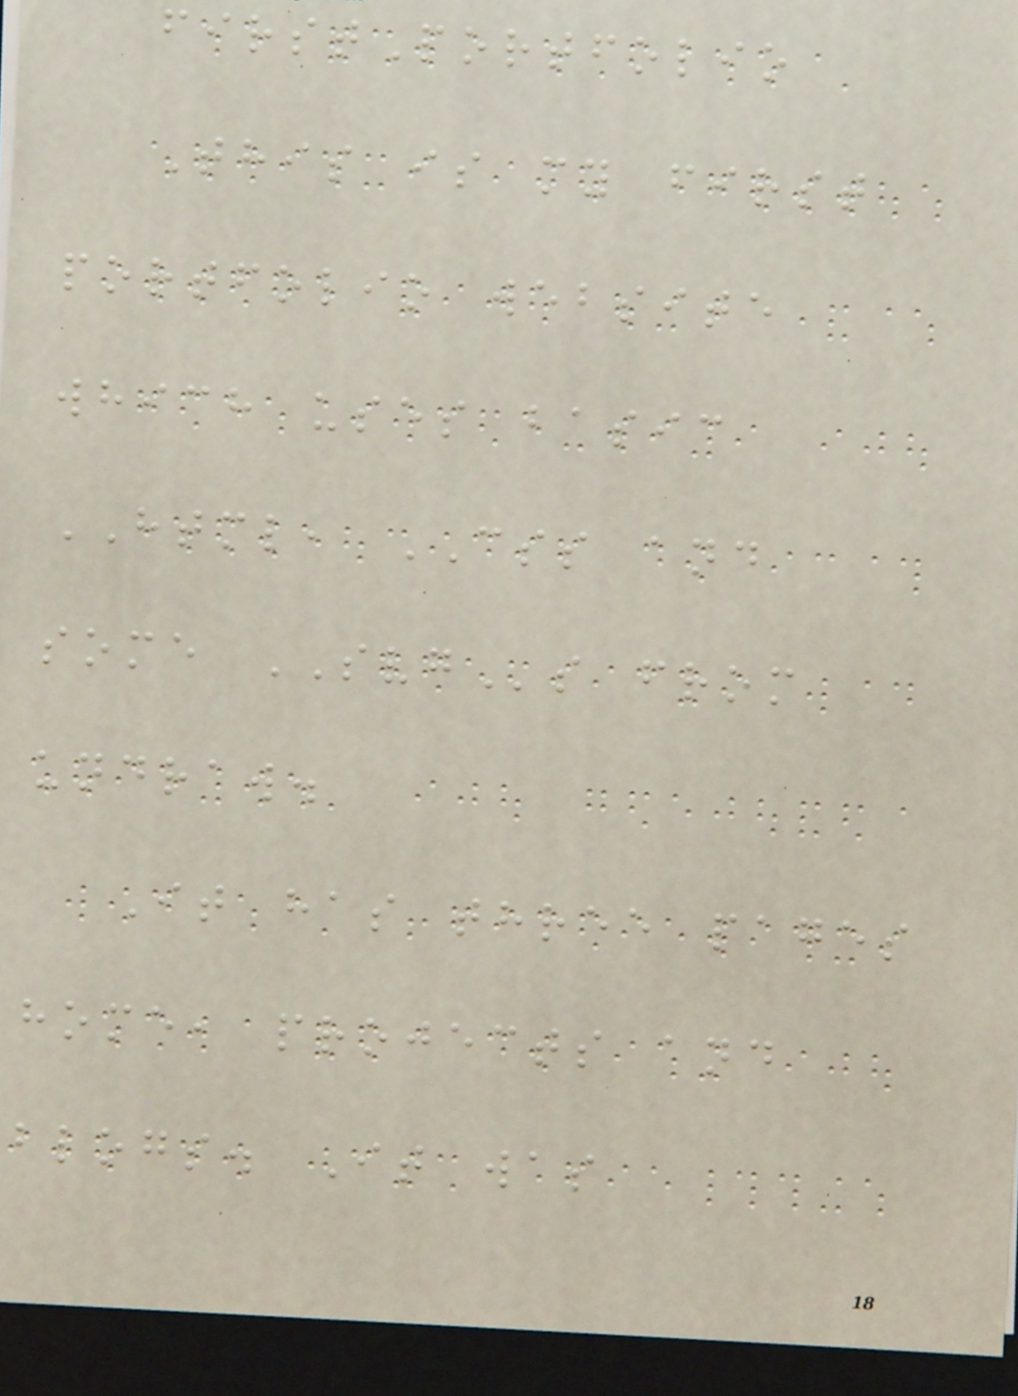firstPortfolio
This is my first
portfolio website
which uses basic
HTML, CSS and
some SVGs from
undraw.
It has three pages
home, projects and
blogs. It was
